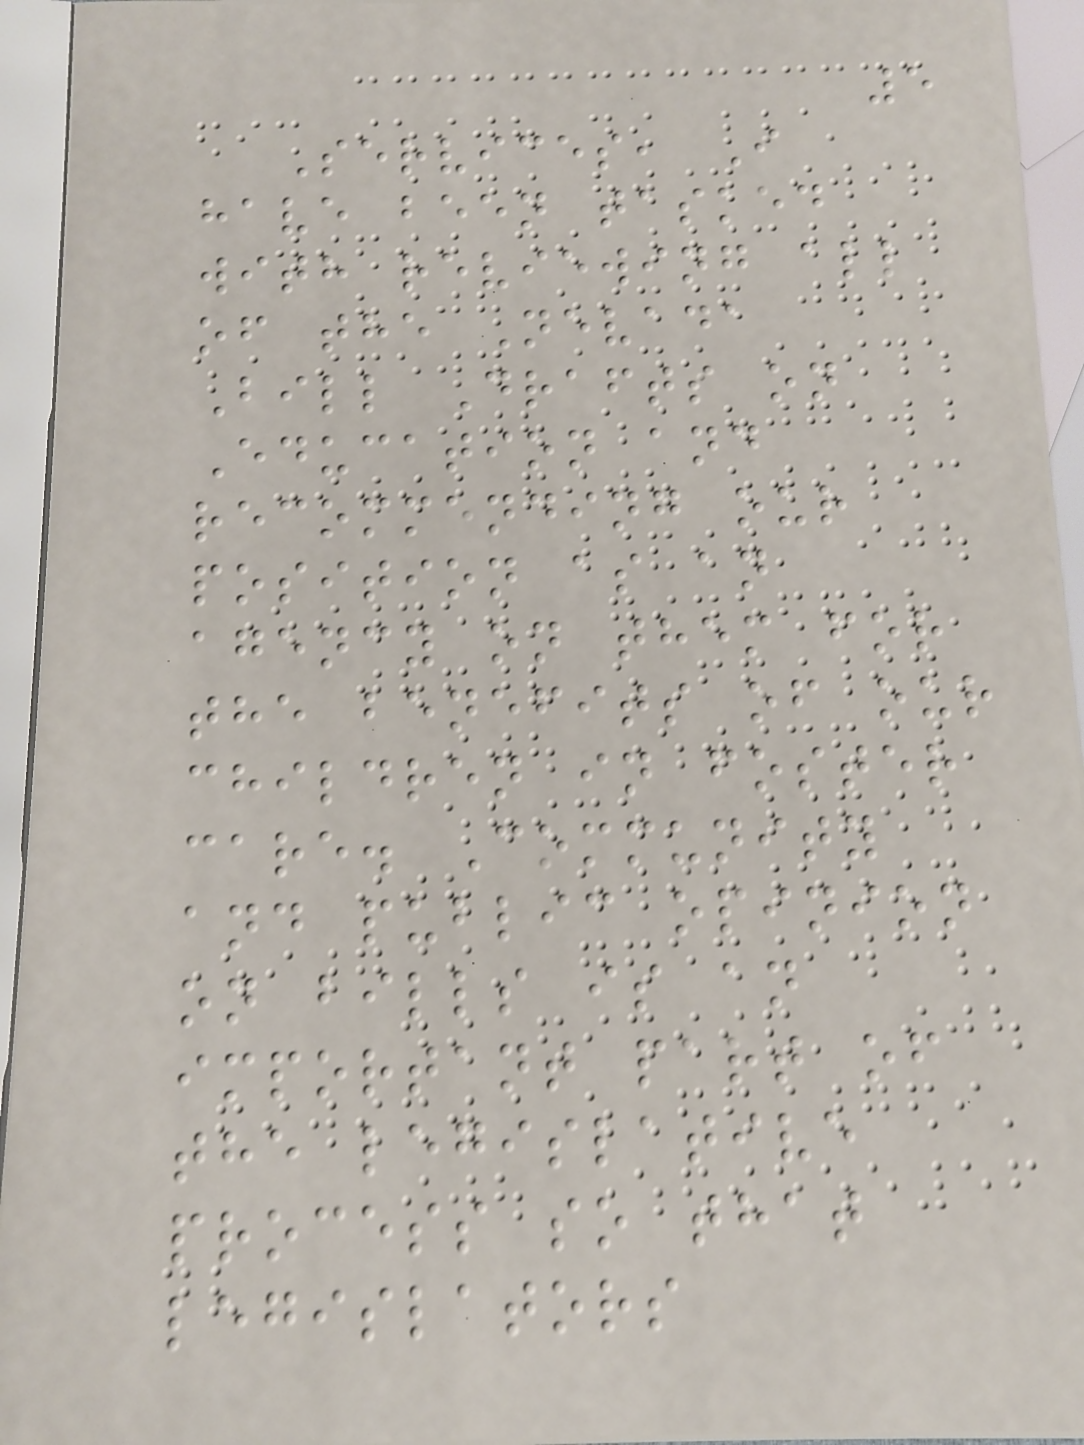5
Services, I
have been tasked
with reviewing all
of the Nevada
Bill Drafts on
Education and
recommending our
position as an
agency on them for
the benefits of our
children in foster
care. Community
and public opinion
on bills is an
important part of
the legislative
process so that
legislators
